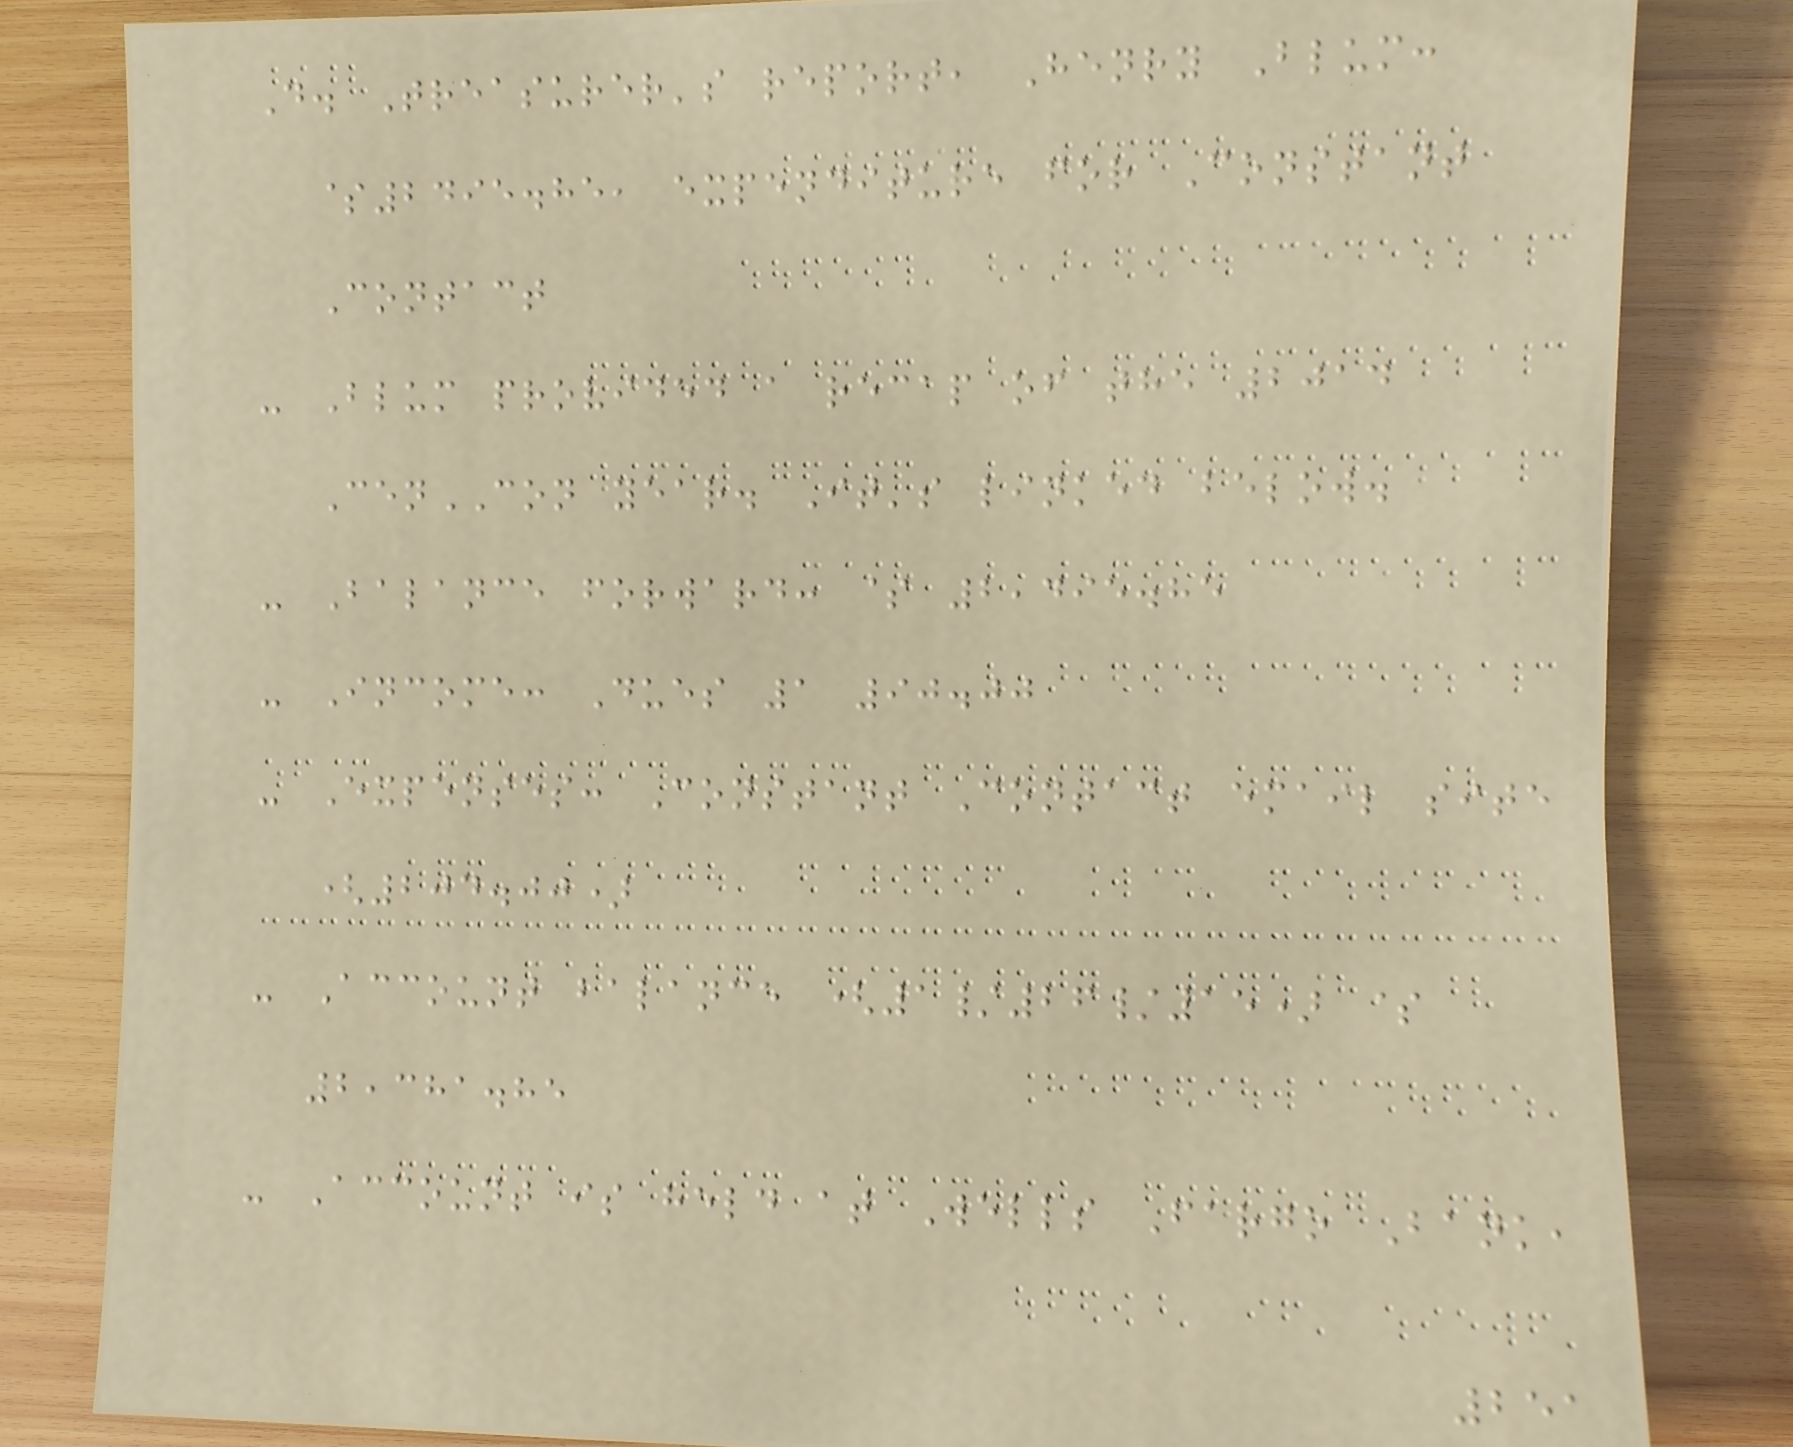D. Treasurer's report, Henry Blum:
$2495.85, expenditure for Constant
Contact
- Blum provided a recap of the 2014
CenCON year. It's linked below.
- Balance forward: $ 2,495.85
- Income: Dues 1 90.00
- Expenses: Constant Contact email site
(204.00)
- Account balance (1/26/15) $
2,381.85
- Account is held at Wells Fargo Bank,
251
